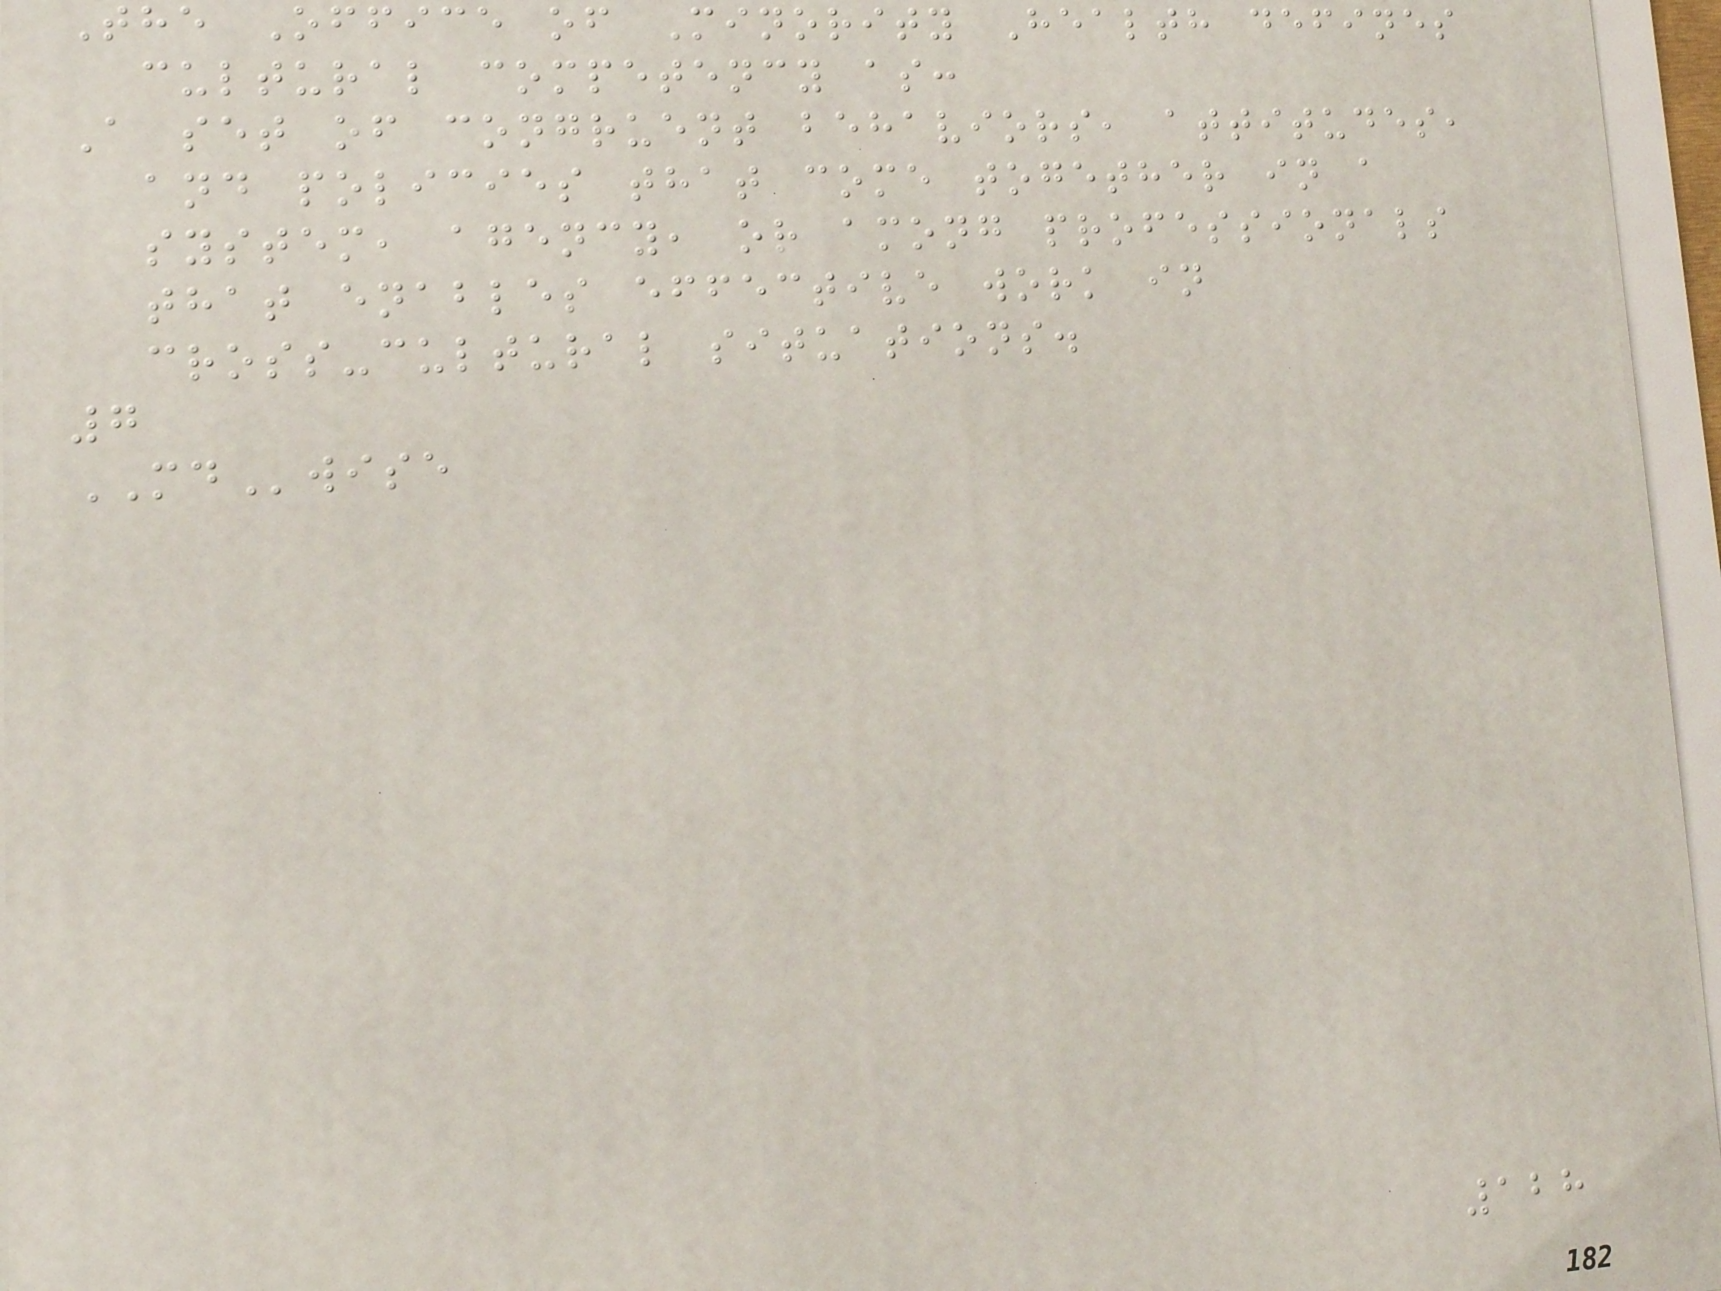The Office of Minority Health defines
cultural competency as:
A set of congruent behaviors, attitudes,
and policies that come together in a
system, agency, or among professionals
that enables effective work in
cross-cultural situations.
7
MDwise
128
